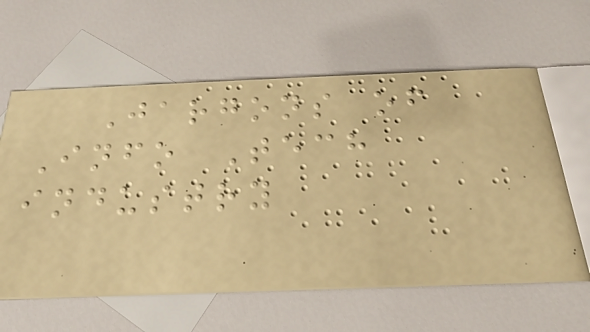Jargons of
Info Tech
industry
